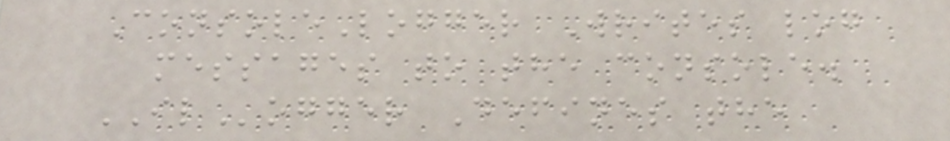ConsoleLogger Writes log
messages to the console.
ILogger Defines the
